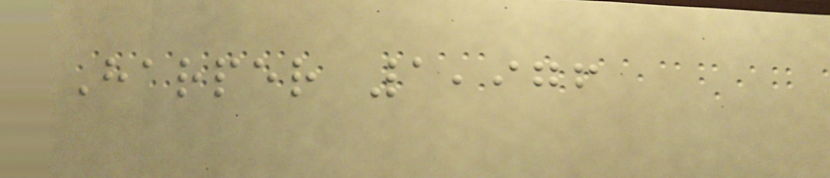Harper 1,976
